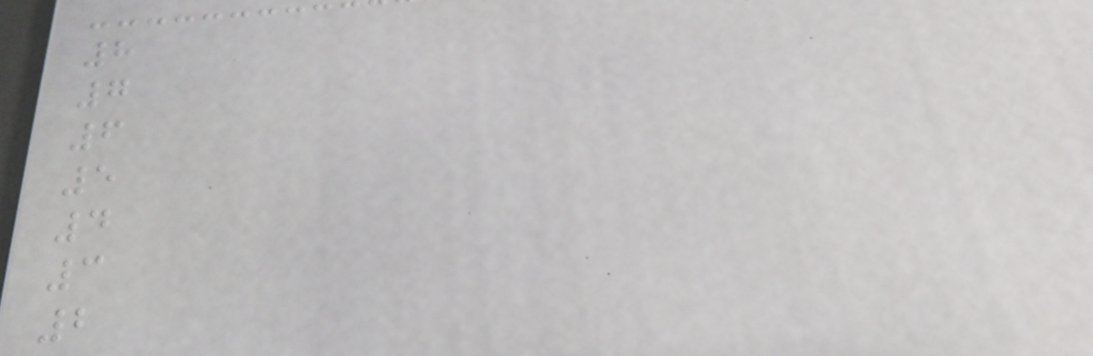8
7
6
5
4
3
2
